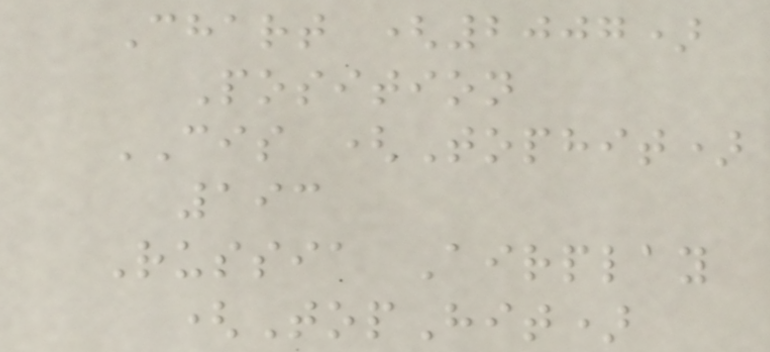Chart (2007)
Position
CIS (Tophit)
193
Russia Airplay
(TopHit)
